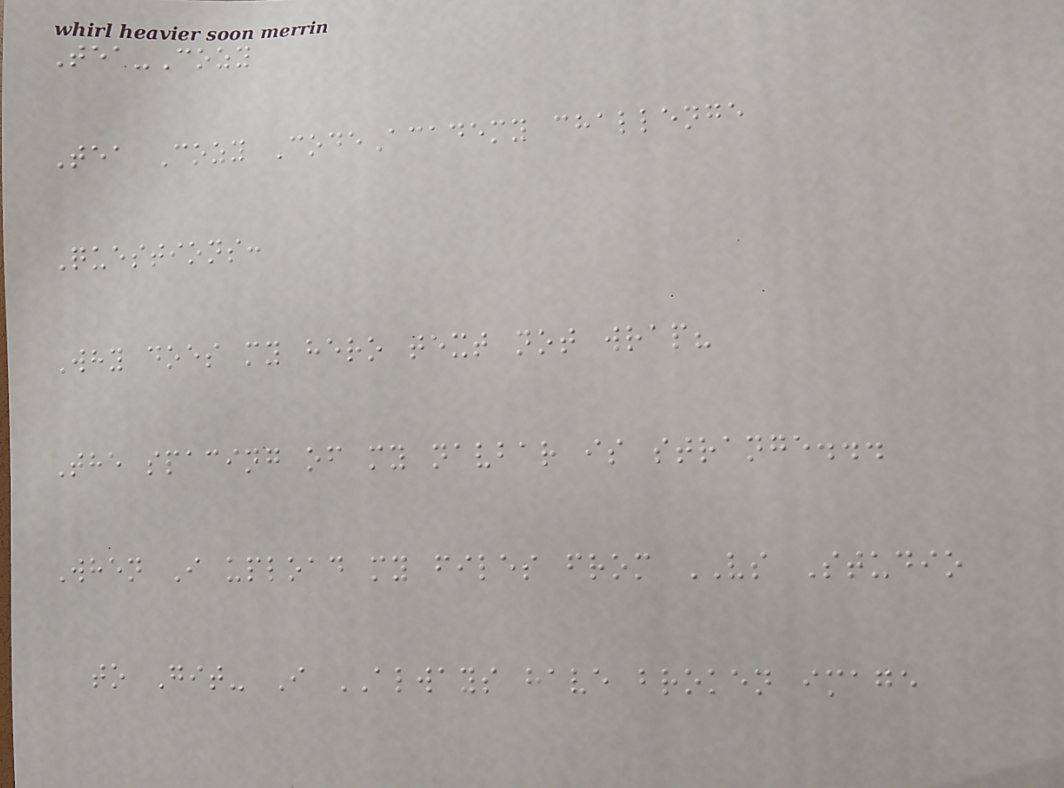Tea-Cozy
Tea Cozy CodeAcademy challenge
Questions:
Why does my hero text not wrap?
The spacing of my navbar is strange...
When I upload my files from VS Studio
to Git- I ALWAYS have broken image
